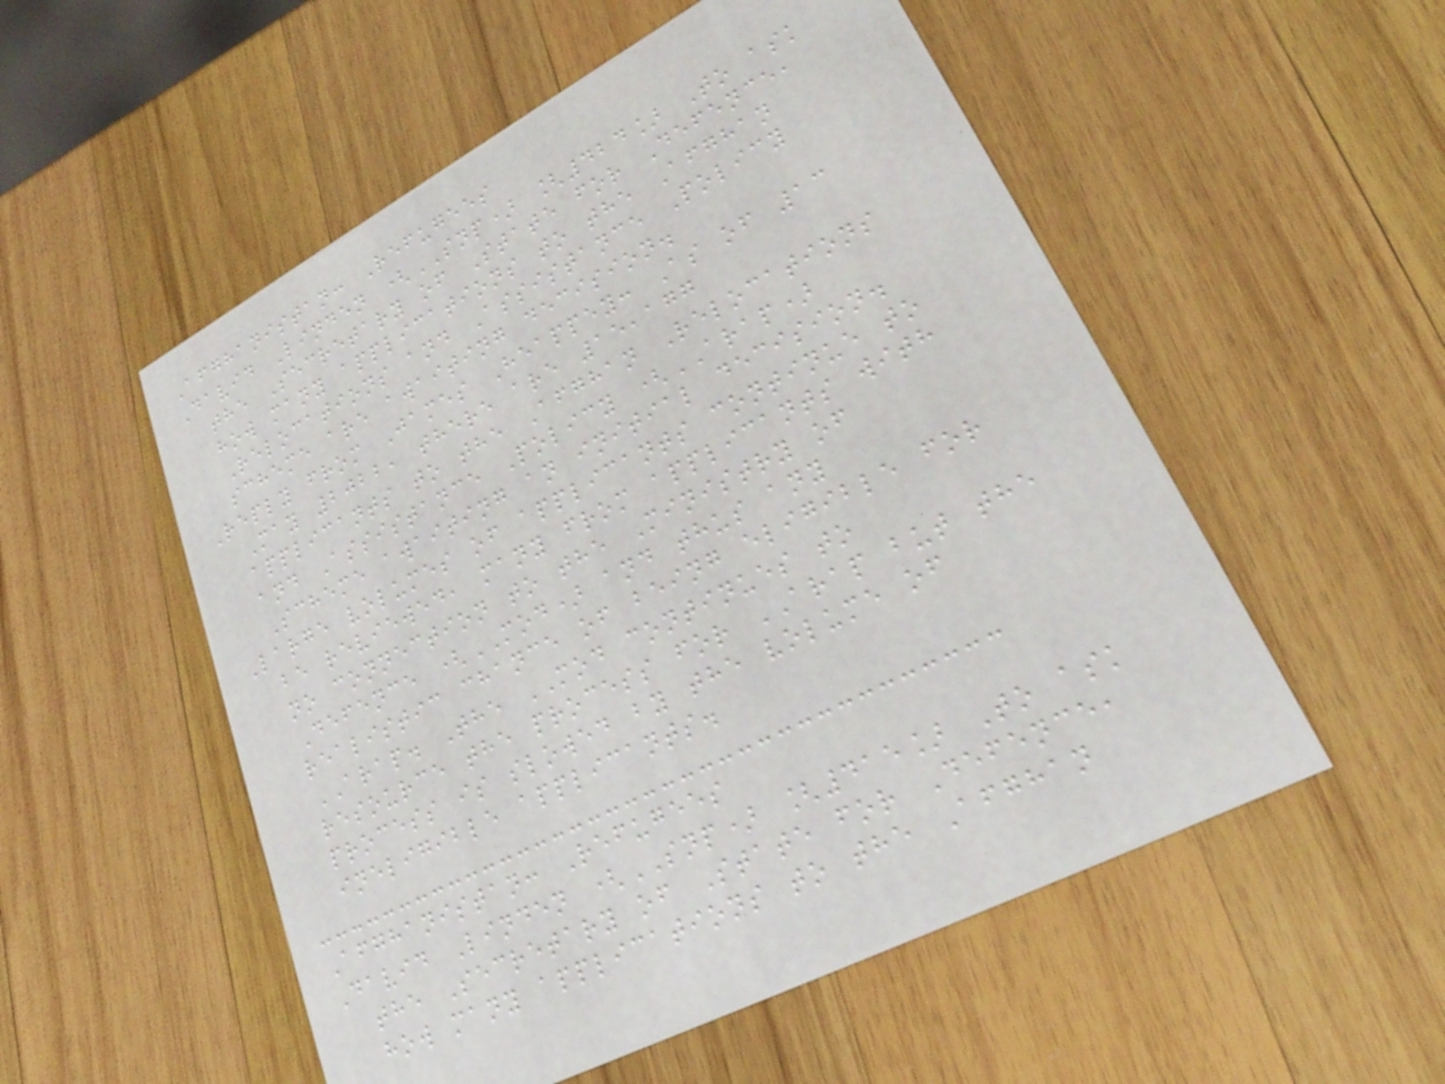Afghanistan: Refugees
David Linden (SNP) [424] To ask
the Secretary of State for Defence,
how many applications to the Afghan
Relocations and Assistance Policy
scheme are awaiting decision.
Reply from James Heappey: As of 13
May 2022, there are 15,177
applicants to the Afghan Relocations
and Assistance Policy (ARAP)
Scheme awaiting an initial decision.
Large volumes of applicants continue to
be reviewed, many from applicants with
no connection to the Ministry of
Defence (MOD) and thus any
realistic chance of being eligible for
ARAP. The MOD continues to
resource the process for ARAP but the
process is slowed by the volume of
ineligible applicants.
Afghanistan: Refugees
David Linden (SNP) [415] To ask
the Secretary of State for Defence,
how many applications to the Afghan
